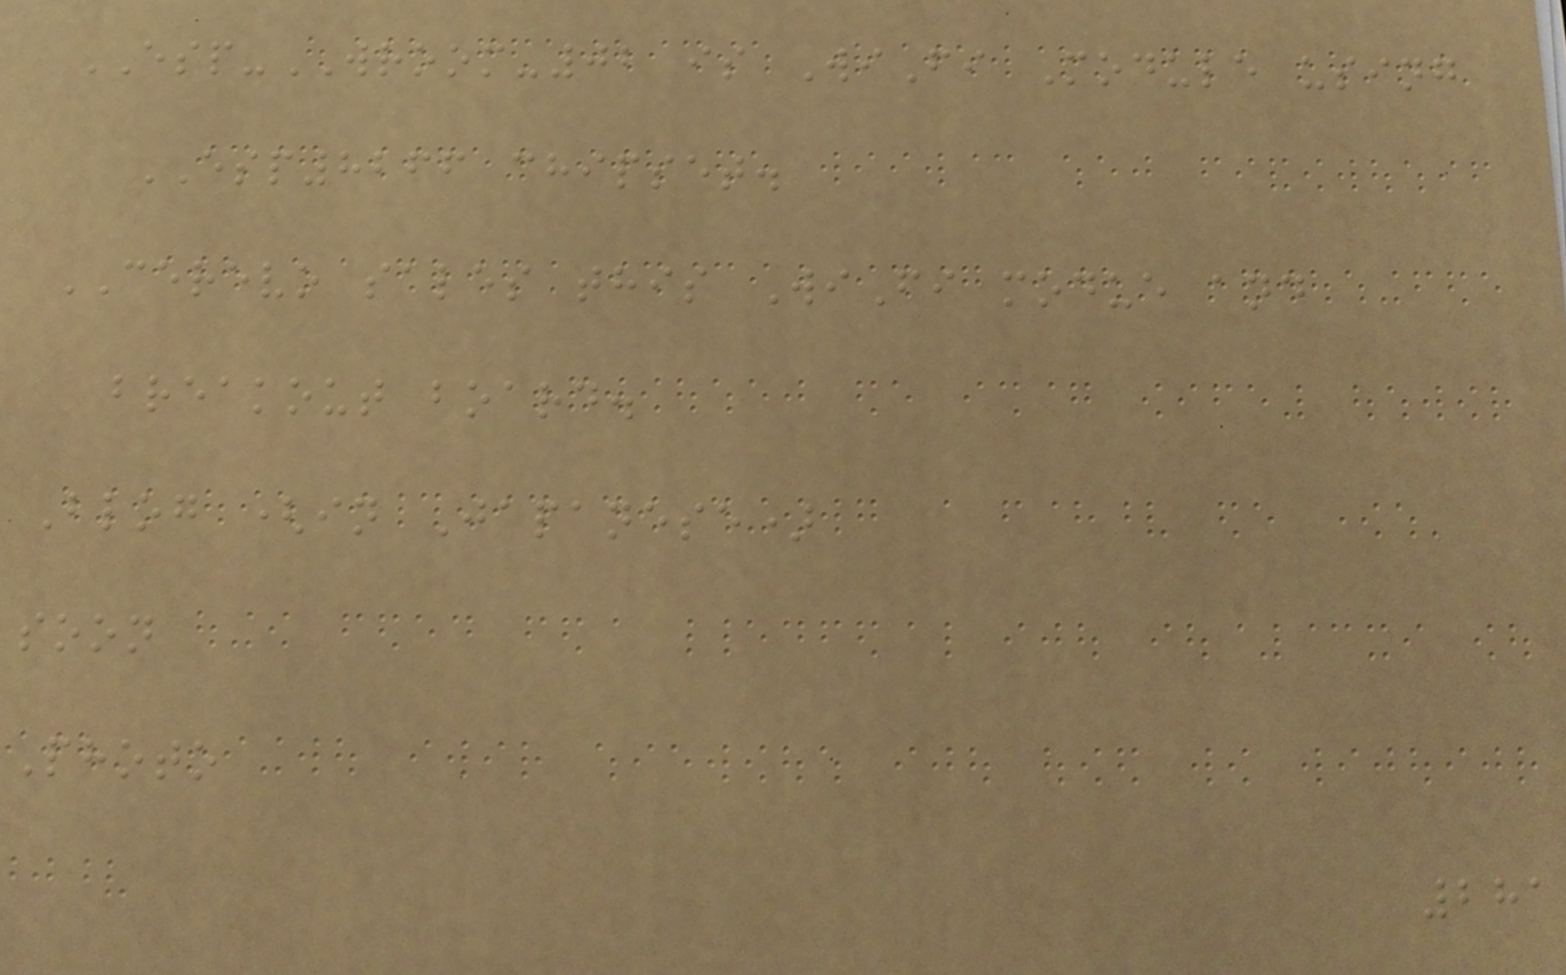ESP-WROOM-02 is WiFi Module using
ESP8266 chipset.
CEREVO sales this WiFi modue and
breakout board.
Blog (in Japanese)
soon
Photo
281
